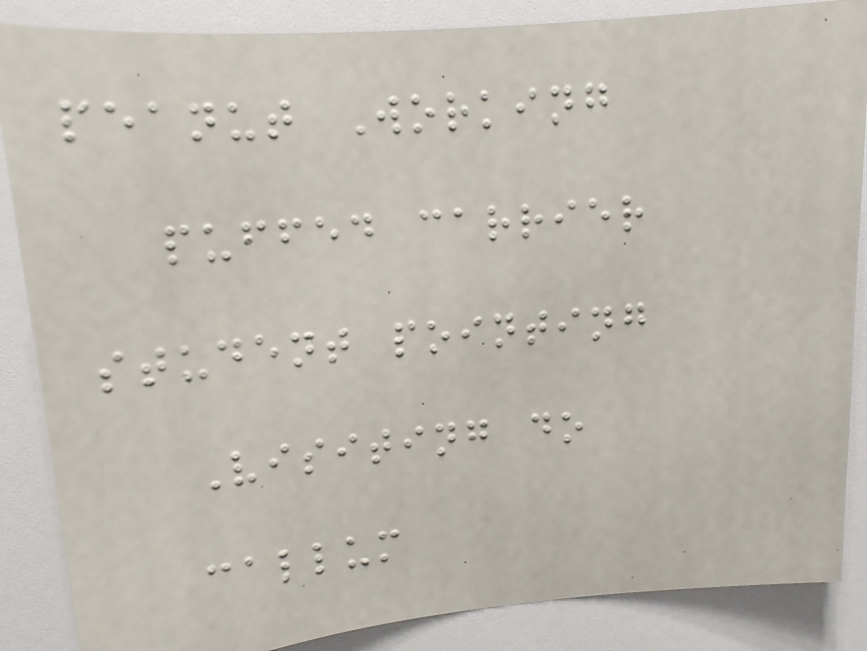peanut Working
puffed carrier
student pointing
Visiting do
callum
